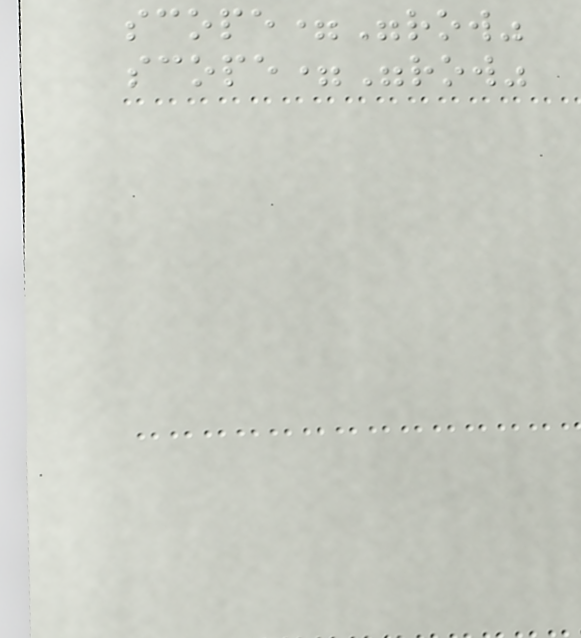scope="row"
scope="row"
